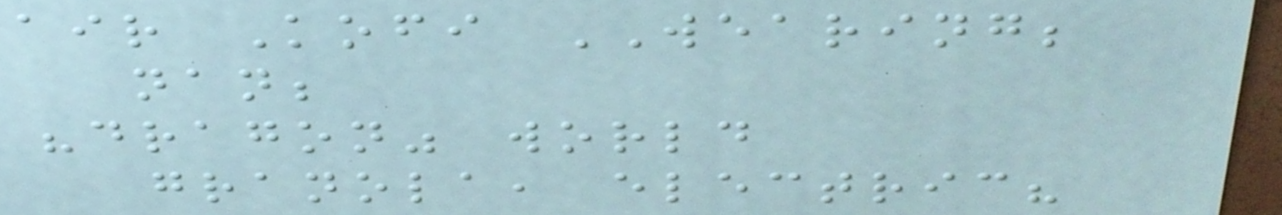air Kofi WEARING;
nan;
"dragon" world
granola, electric?
